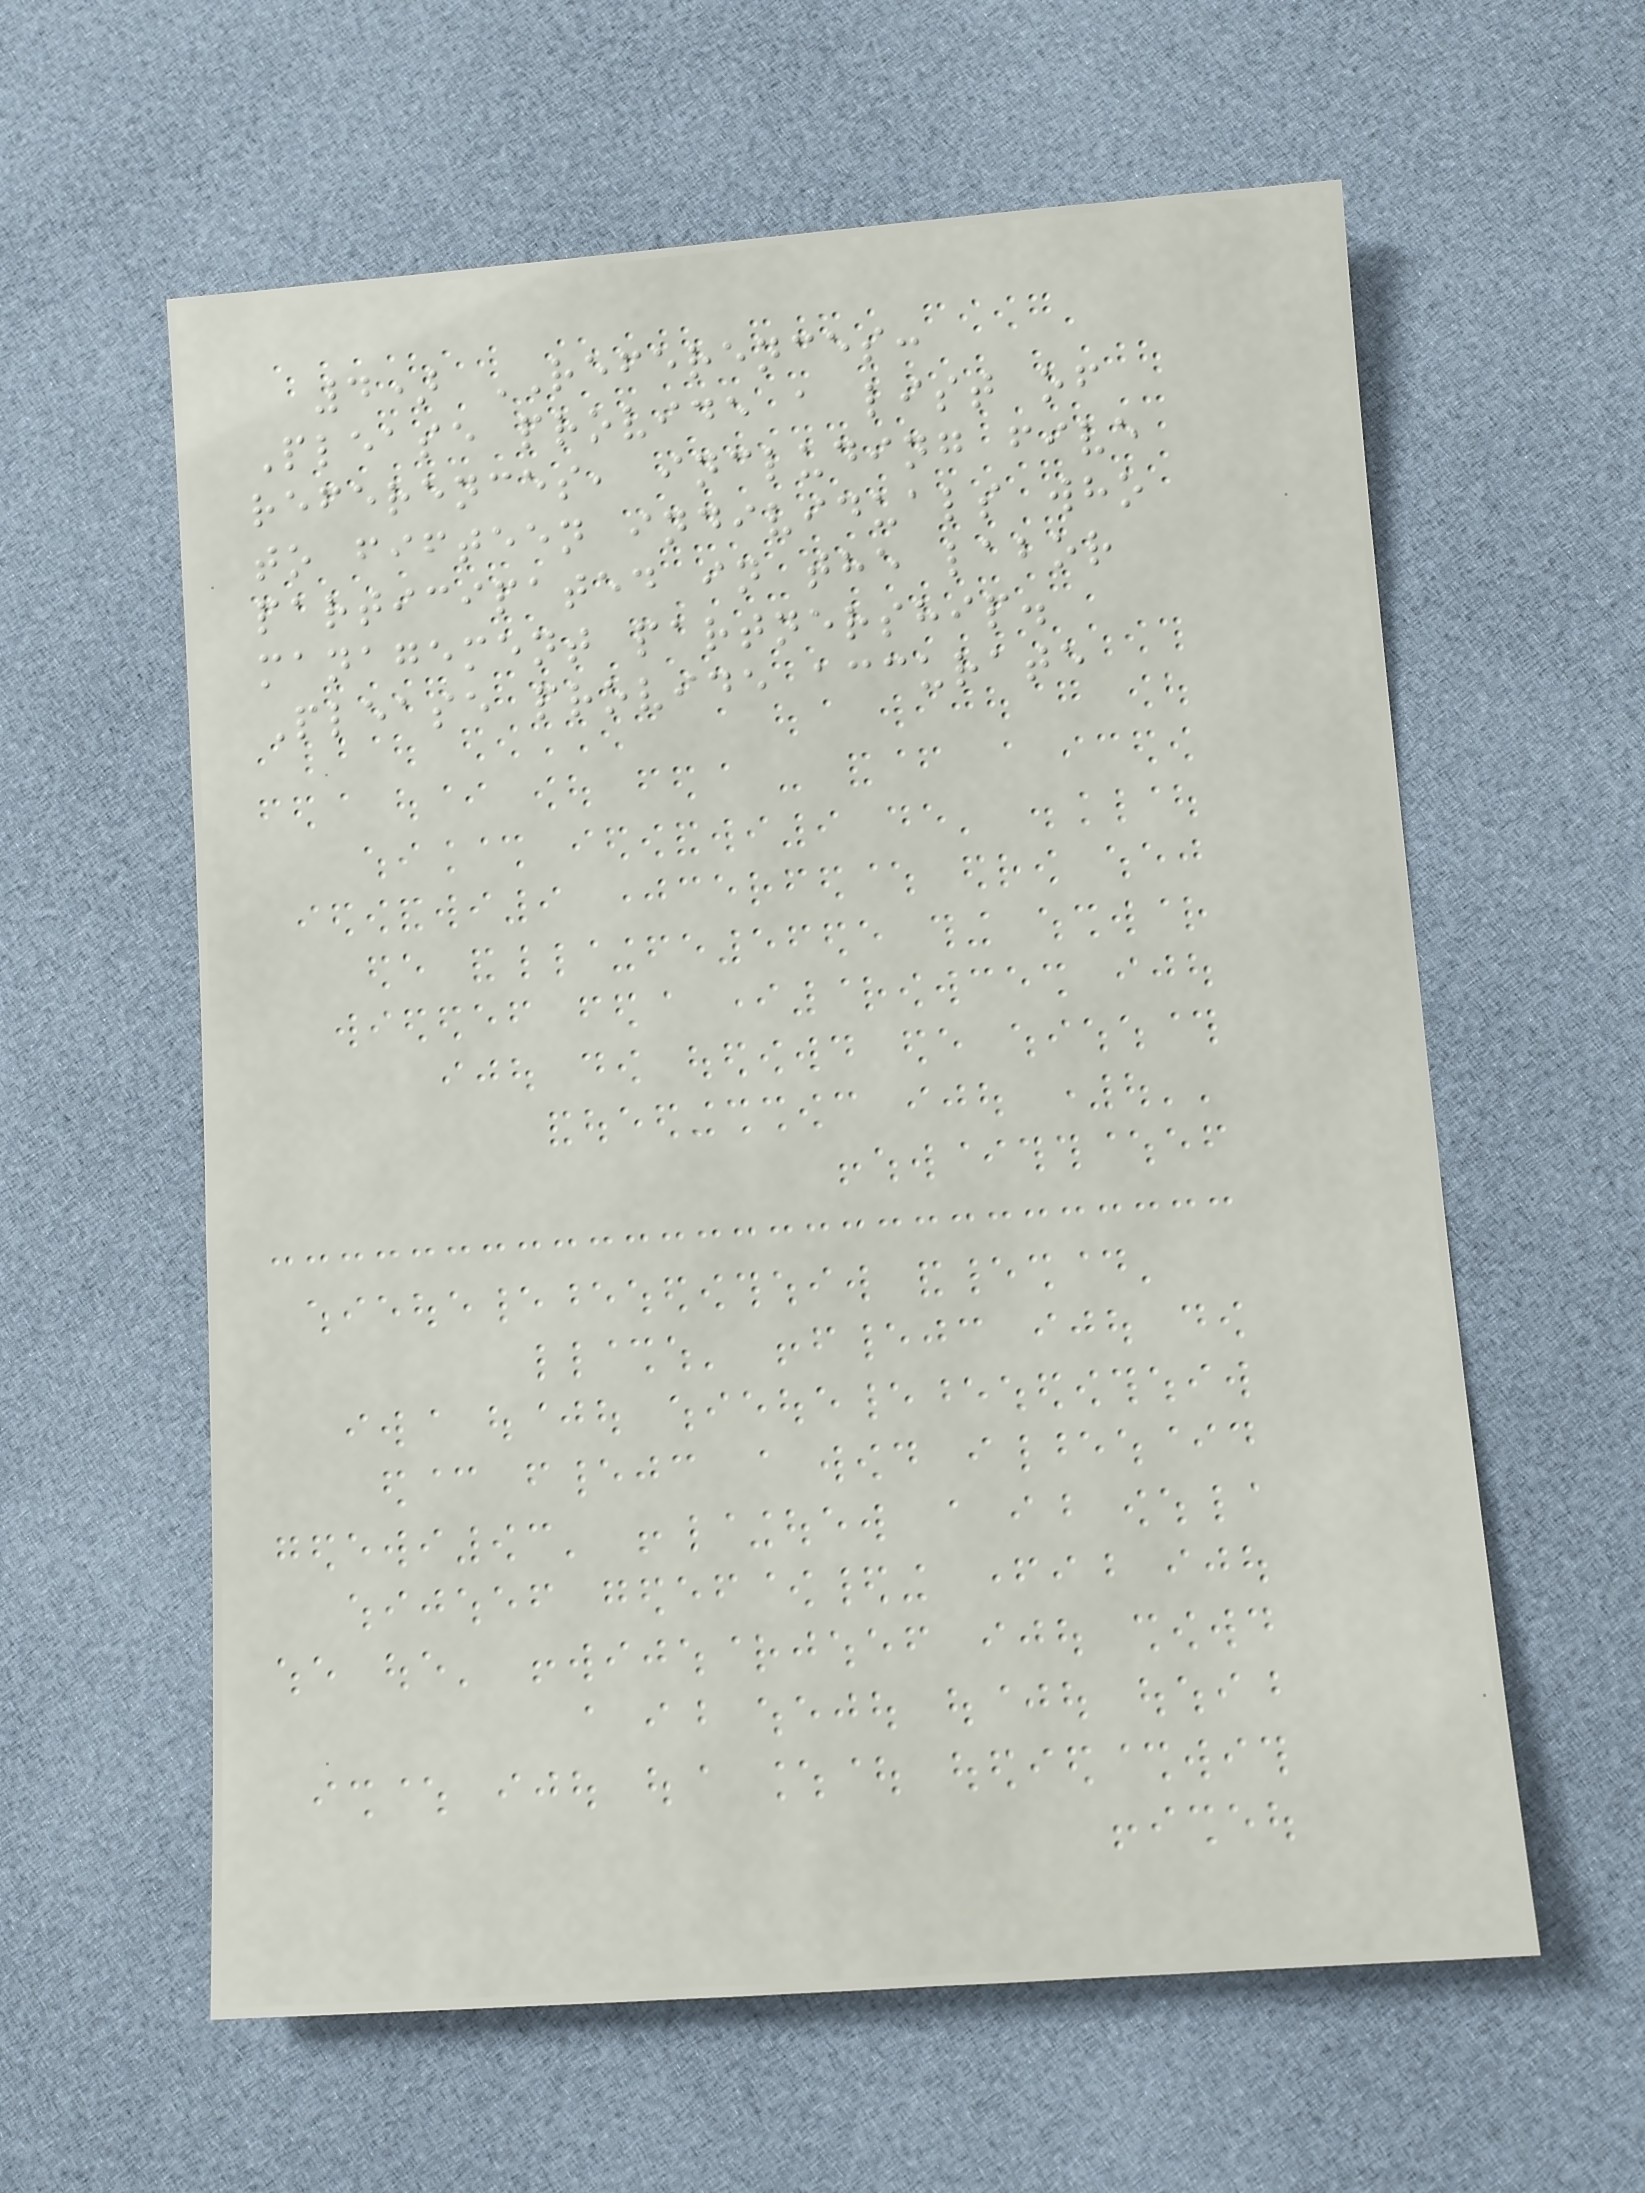4) REFERENCES:
Please provide a list of
references, including five
to fifteen individuals who
participated in the labor
management partnership.
Please provide accurate
